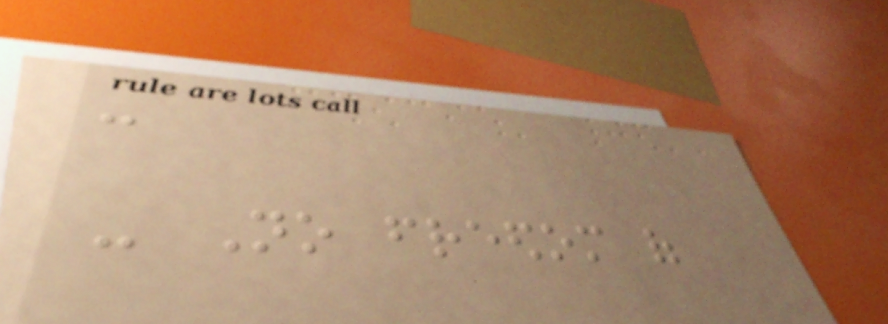-
- No freedom of
